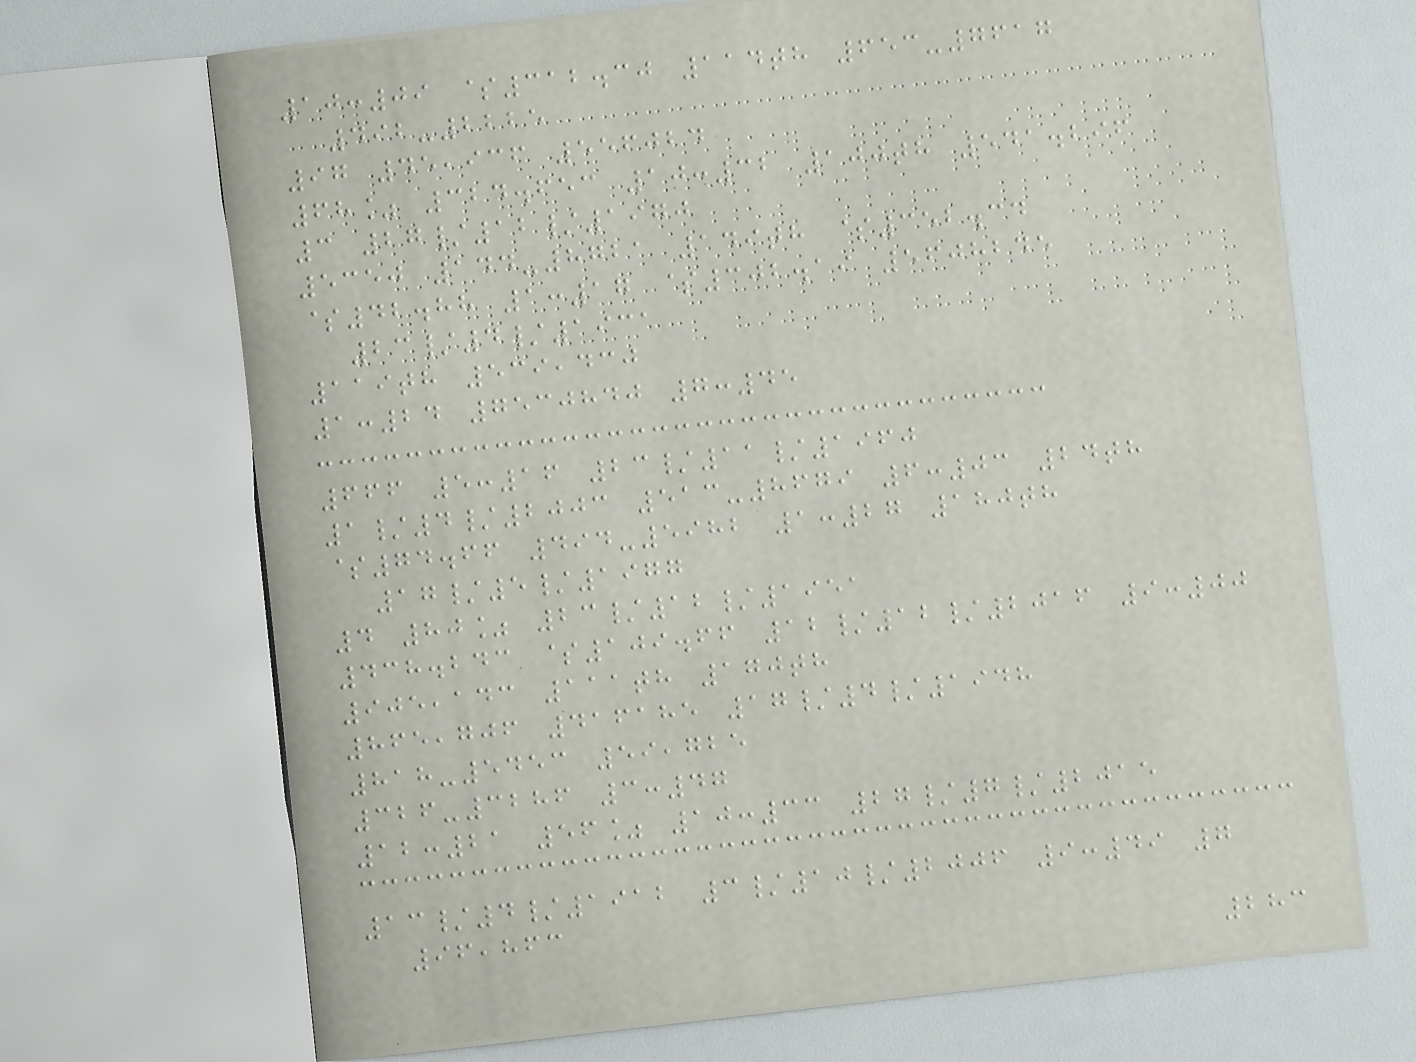10:09 $312.30 114th 653-7617
492-2225
97 45,936 556024
68% 324.653 10:32 100th 541.296
3 27/12/1970
5350 144-8721 149th $352.34
$42.88 1:17 $302.19 5608245
23/4/1931
119th 539,430
1:24 7530840 7:45
666 5:16 23/11/1960
1/4/2003 513-8679 6:03 24th
$74.66 494-5982 1:27 180th
17/5/1977
4 80% 23/12/1951
438.243 $109.66 12/12/2016 9:00
905,143 111th 170th
865,706 416185 17/4/1948
818-5453 59,725
326-3286 3:47
12:21 56% 10:33 27/7/2015
13/4/1912 3/10/2006 9:49 7
96,863
283
